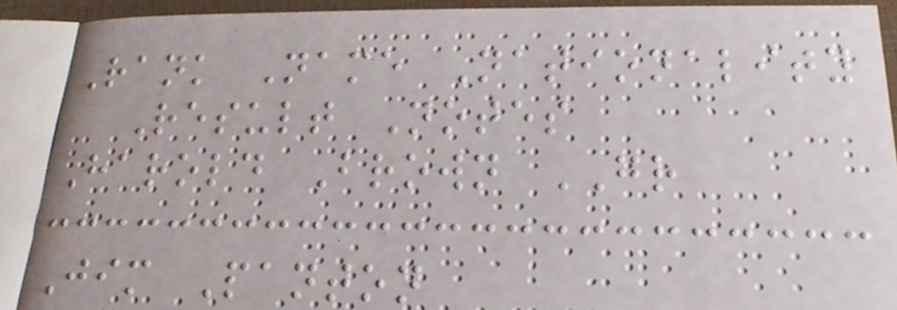Rank Name Nationality
Result Notes
Harold Brown GR
Jim Panton
